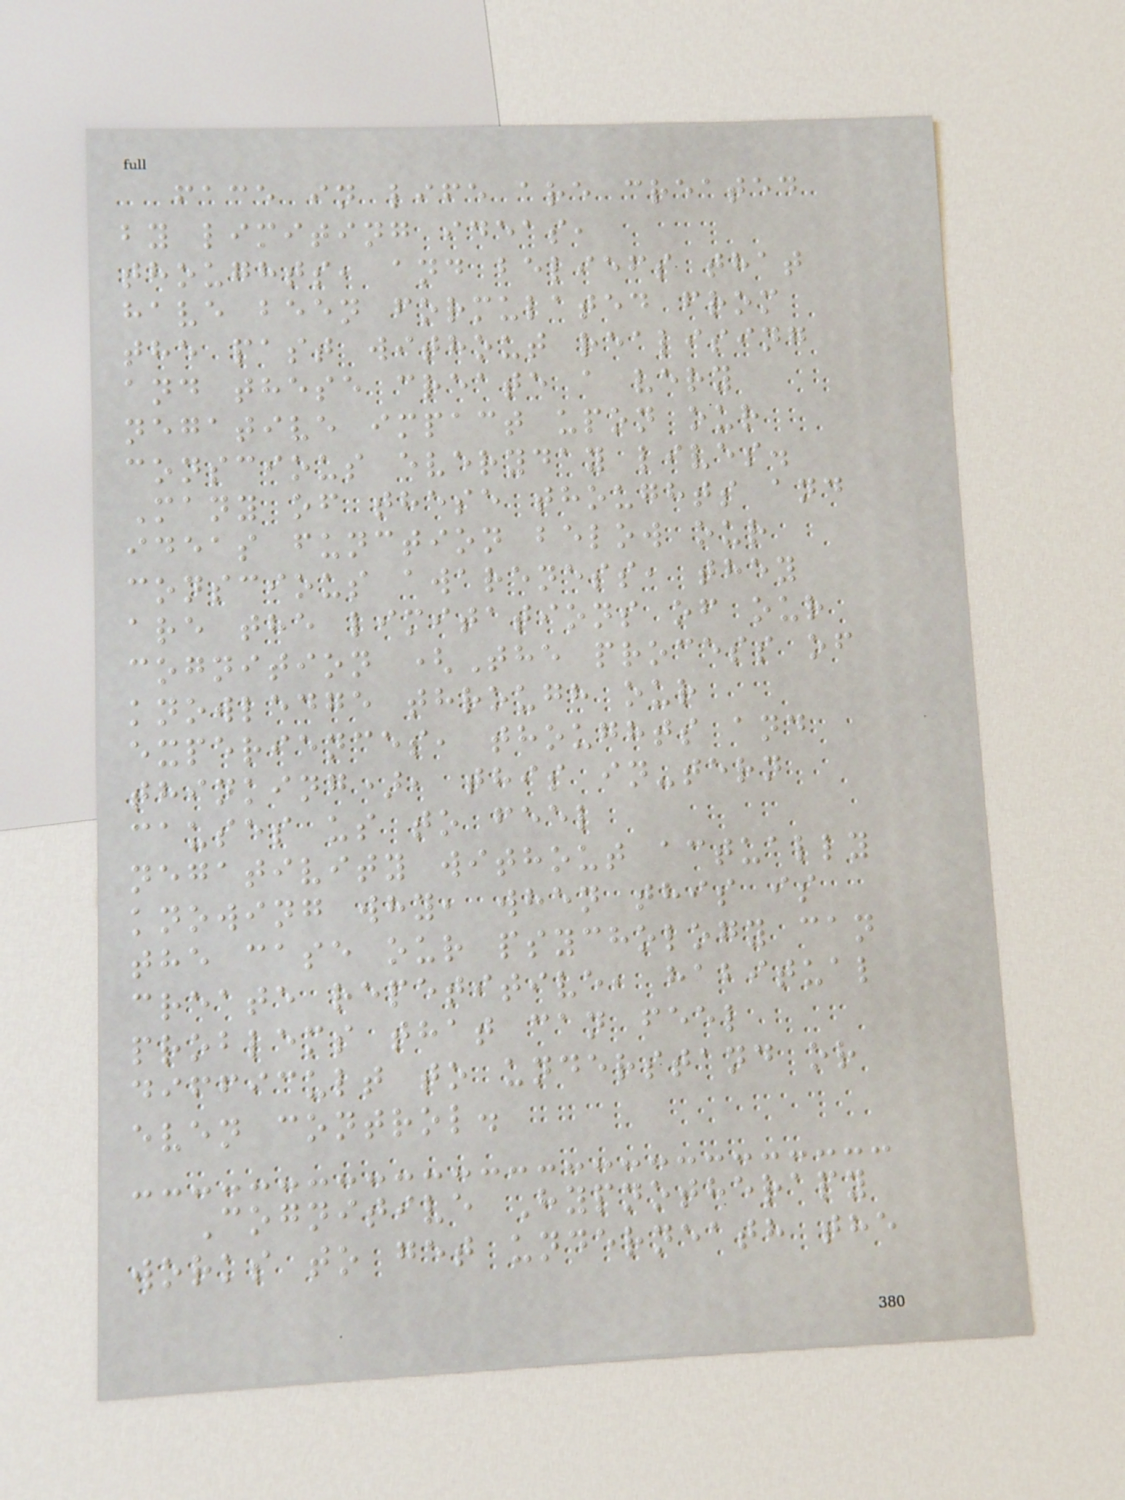face in life are created
by limiting ideas,
thoughts, and beliefs that
have been formulated from
the past without realising
and these create a very
negative impact upon our
conscious everyday lives.
Many of these thoughts and
ideas function below our
conscious awareness, they
are the limitations of our
cognition (The process of
knowledge through our
experiences, thoughts and
thinking), this in-tern
causes us to feel
negativity without actually
knowing why, when this is
the case our psychology can
create repetitive, habitual
problems that can feel
difficult to understand or
even control.
Cognitive Hypnotherapy
works to get underneath the
